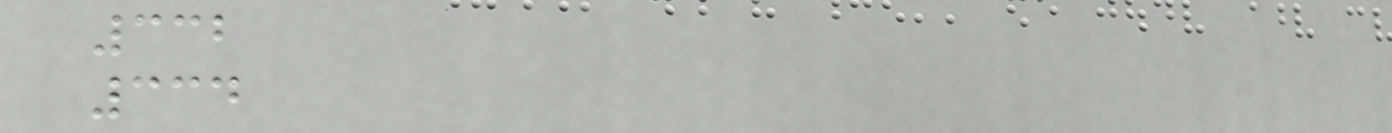332
334
